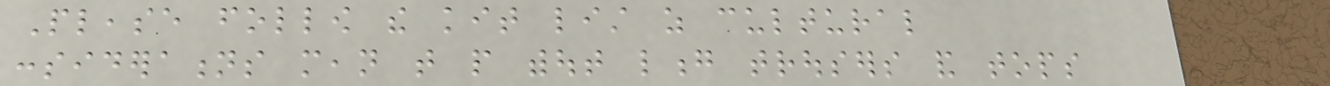Please follow the kit list as cultural
considerations mean that people without long trousers and tops
